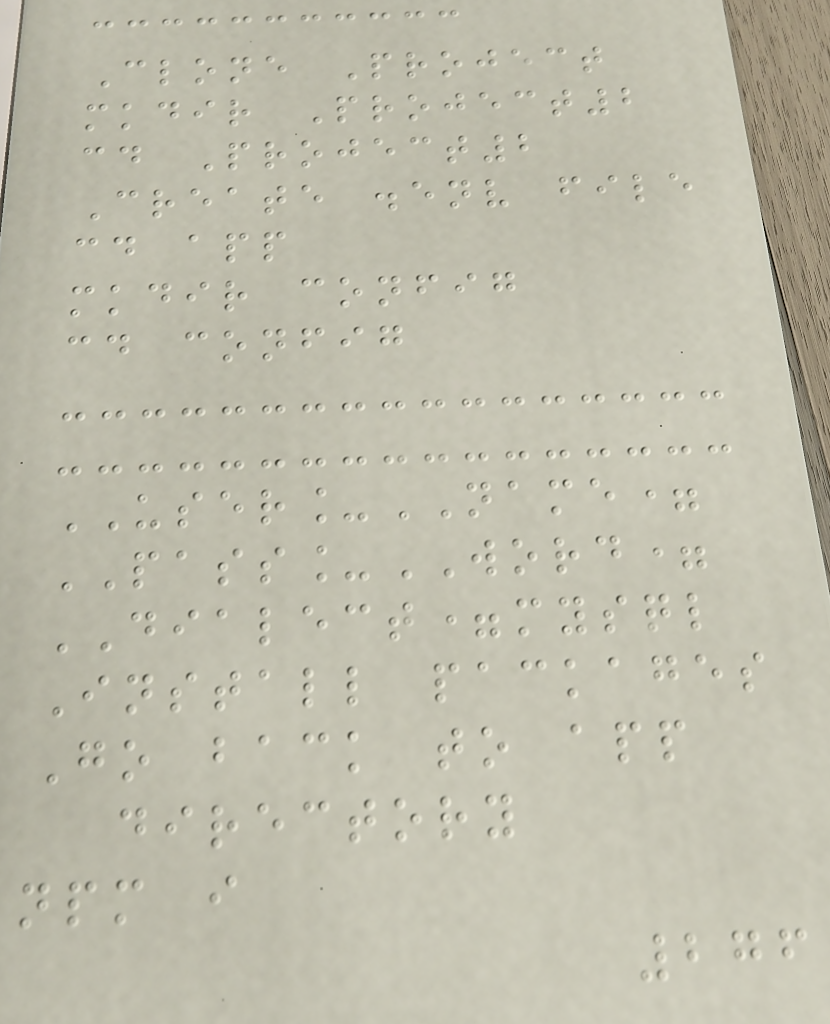Clone Project
mkdir Project2
cd Project2
Create .env file
cd app
mkdir config
cd config
USER_NAME=
PASS_WORD=
DIALECT=mysql
Install packages
Go back to app
directory
npm i
276
